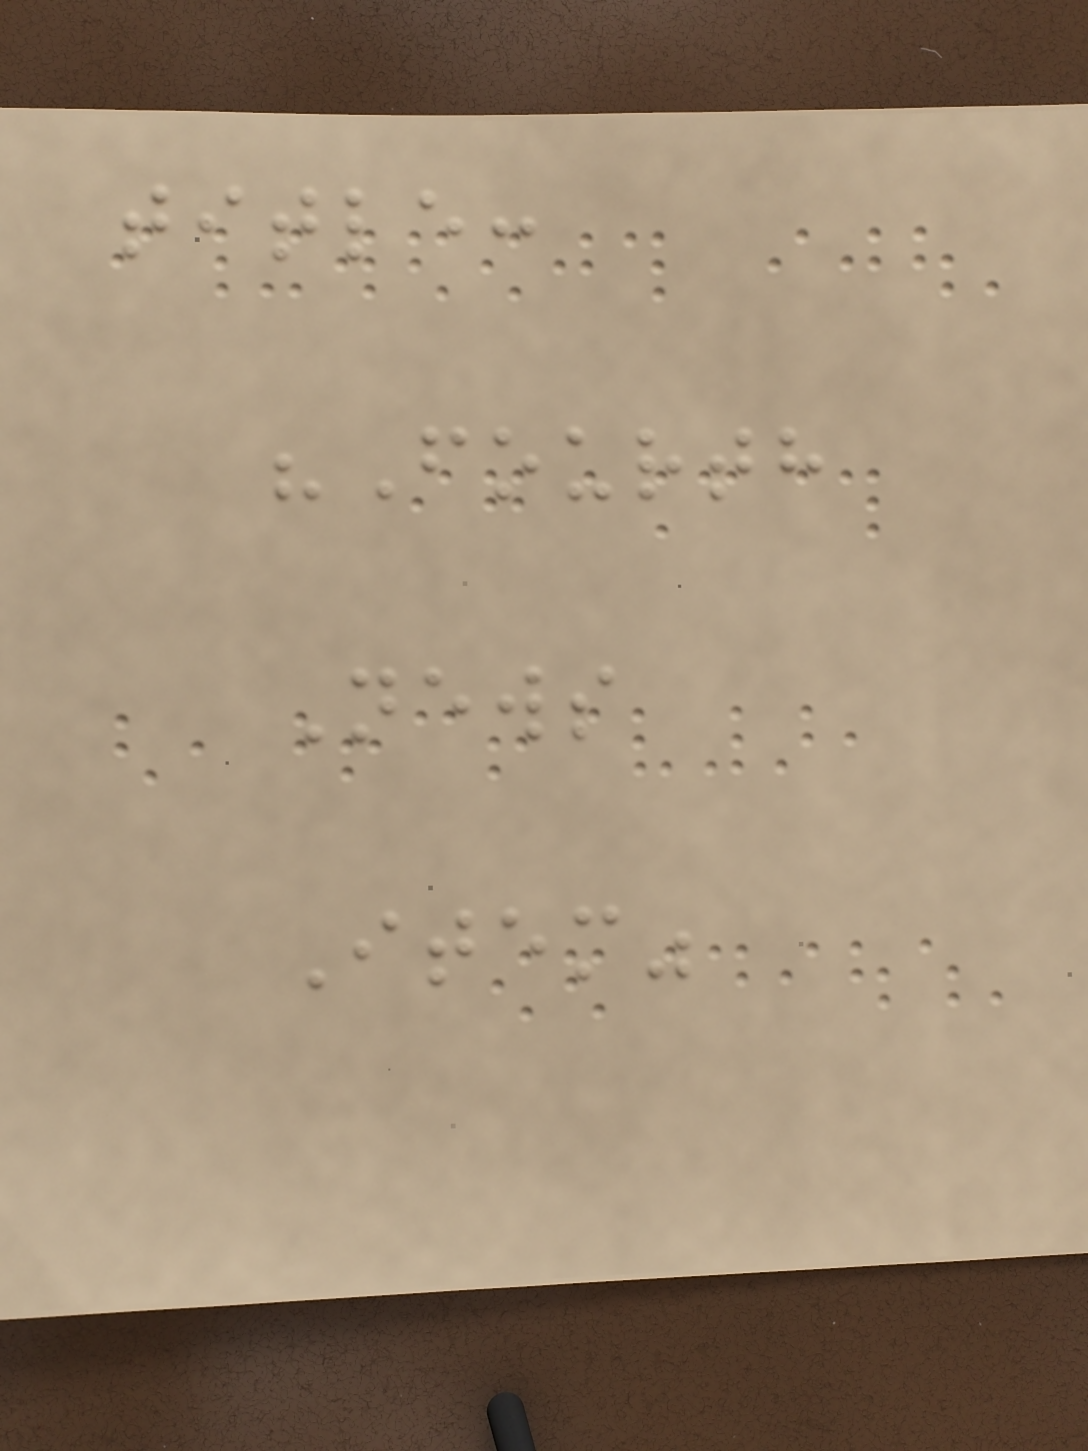title:
"Fourth
News
Item"
